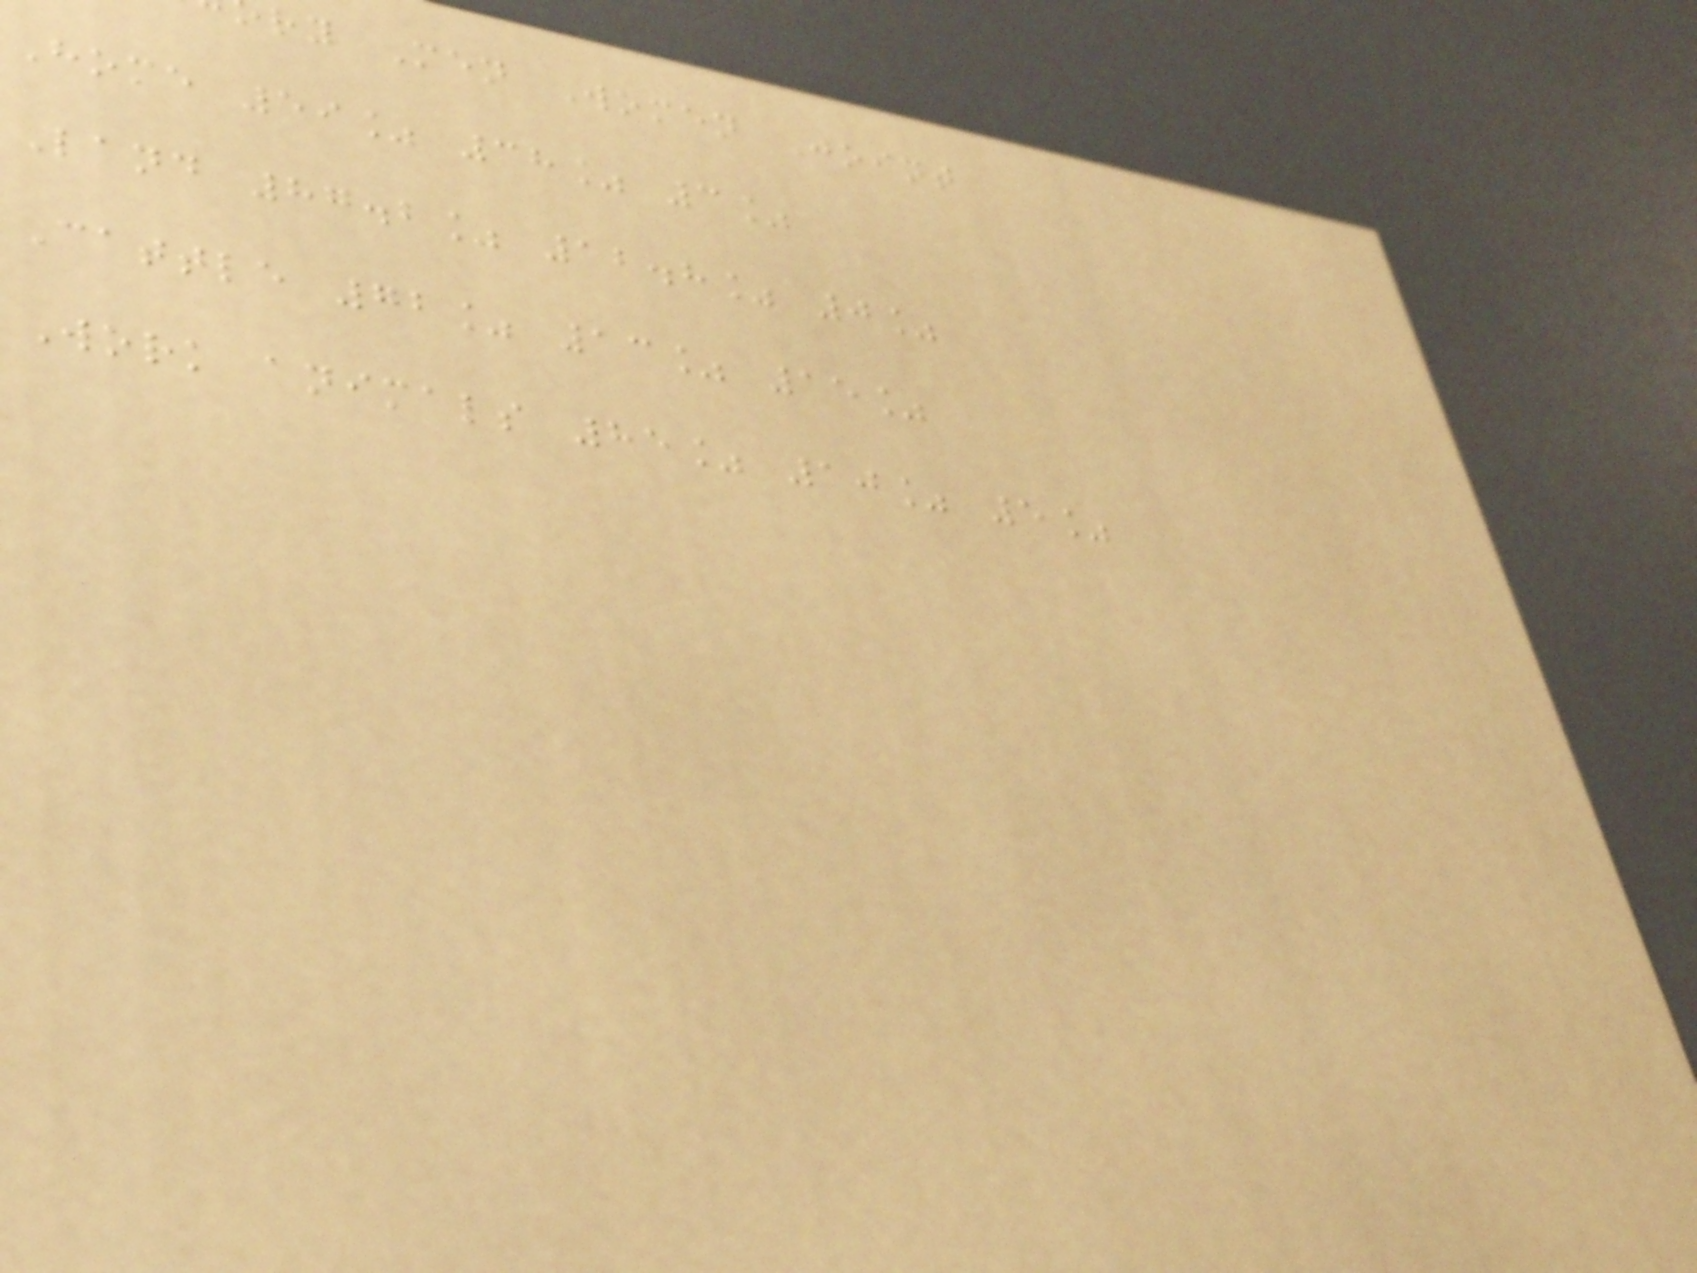ry Men Women Joint
Home 59% 38% 3%
Land 87.2% 12.8% 0%
Cattle 72% 13% 15%
Work animals 85% 10% 5%
